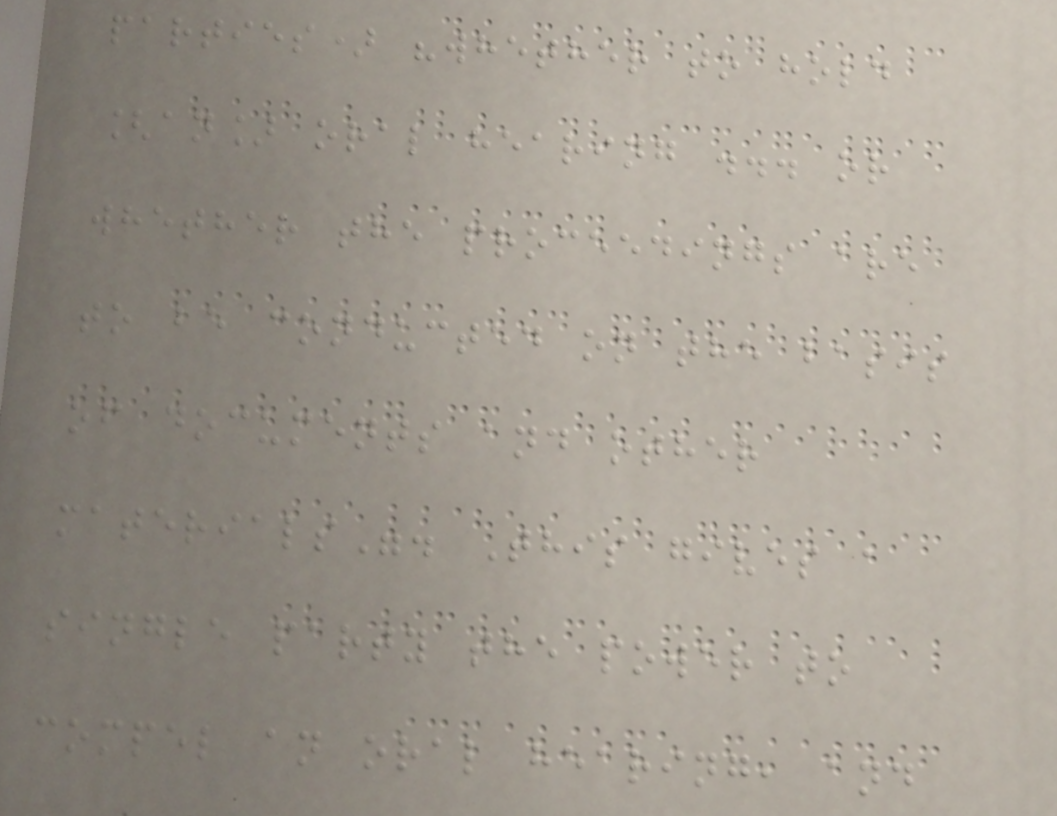parties) "whether to hold
[an] oral hearing ... or
whether the proceedings are
to be conducted on the basis
of documents and other
materials". This gives a
single party the power to
compel an oral hearing, and
